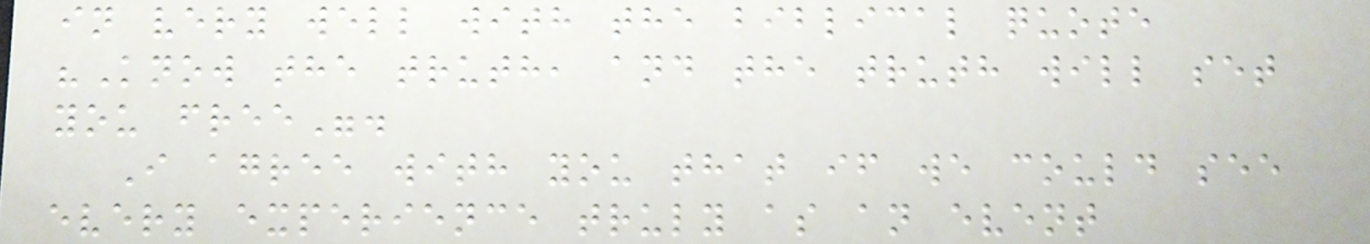in very well with the biblical quote
"Know the truth, and the truth will set
you free".
I agree with you that if we could see
every experience truly as an event
